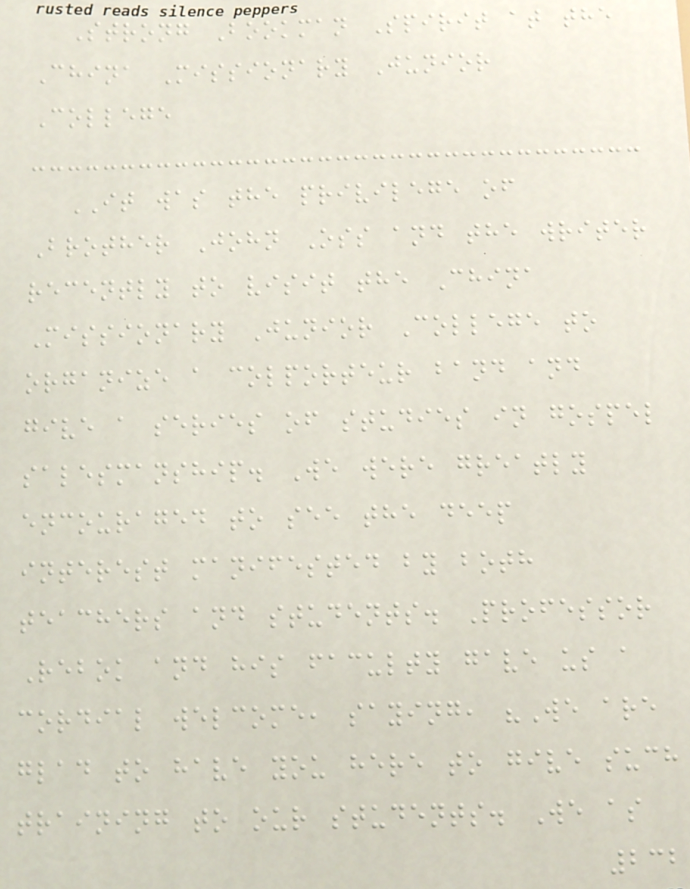Strong Bookman Spirit at the
China Missionary Junior
College
IT was the privilege of
Brother John Oss and the writer
recently to visit the China
Missionary Junior College to
organize a colporteur band and
give a series of studies in gospel
salesmanship. We were greatly
encouraged to see the deep
interest manifested by both
teachers and students. Professor
Rebok and his faculty gave us a
cordial welcome, saying, "We are
glad to have you here to give such
training to our students. We as
232
